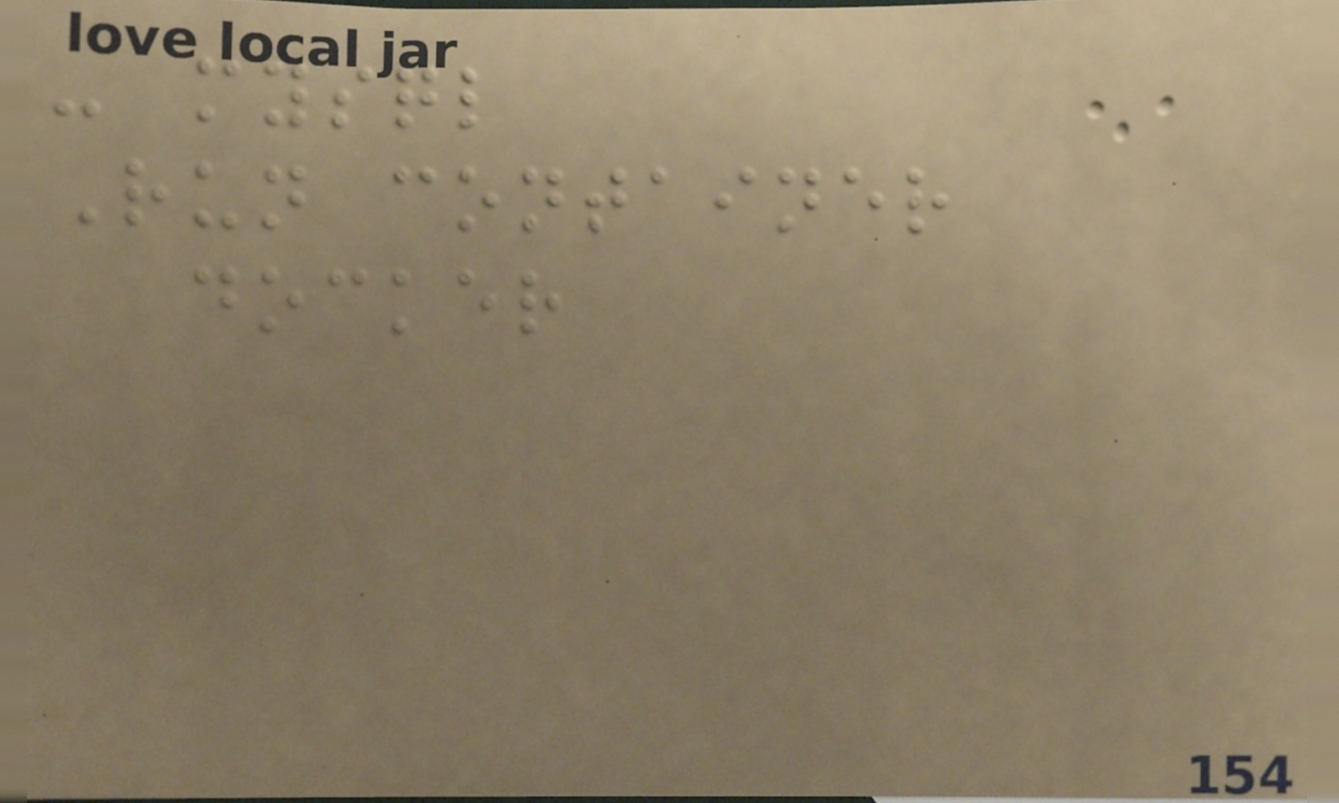- mysql
Run container
docker
